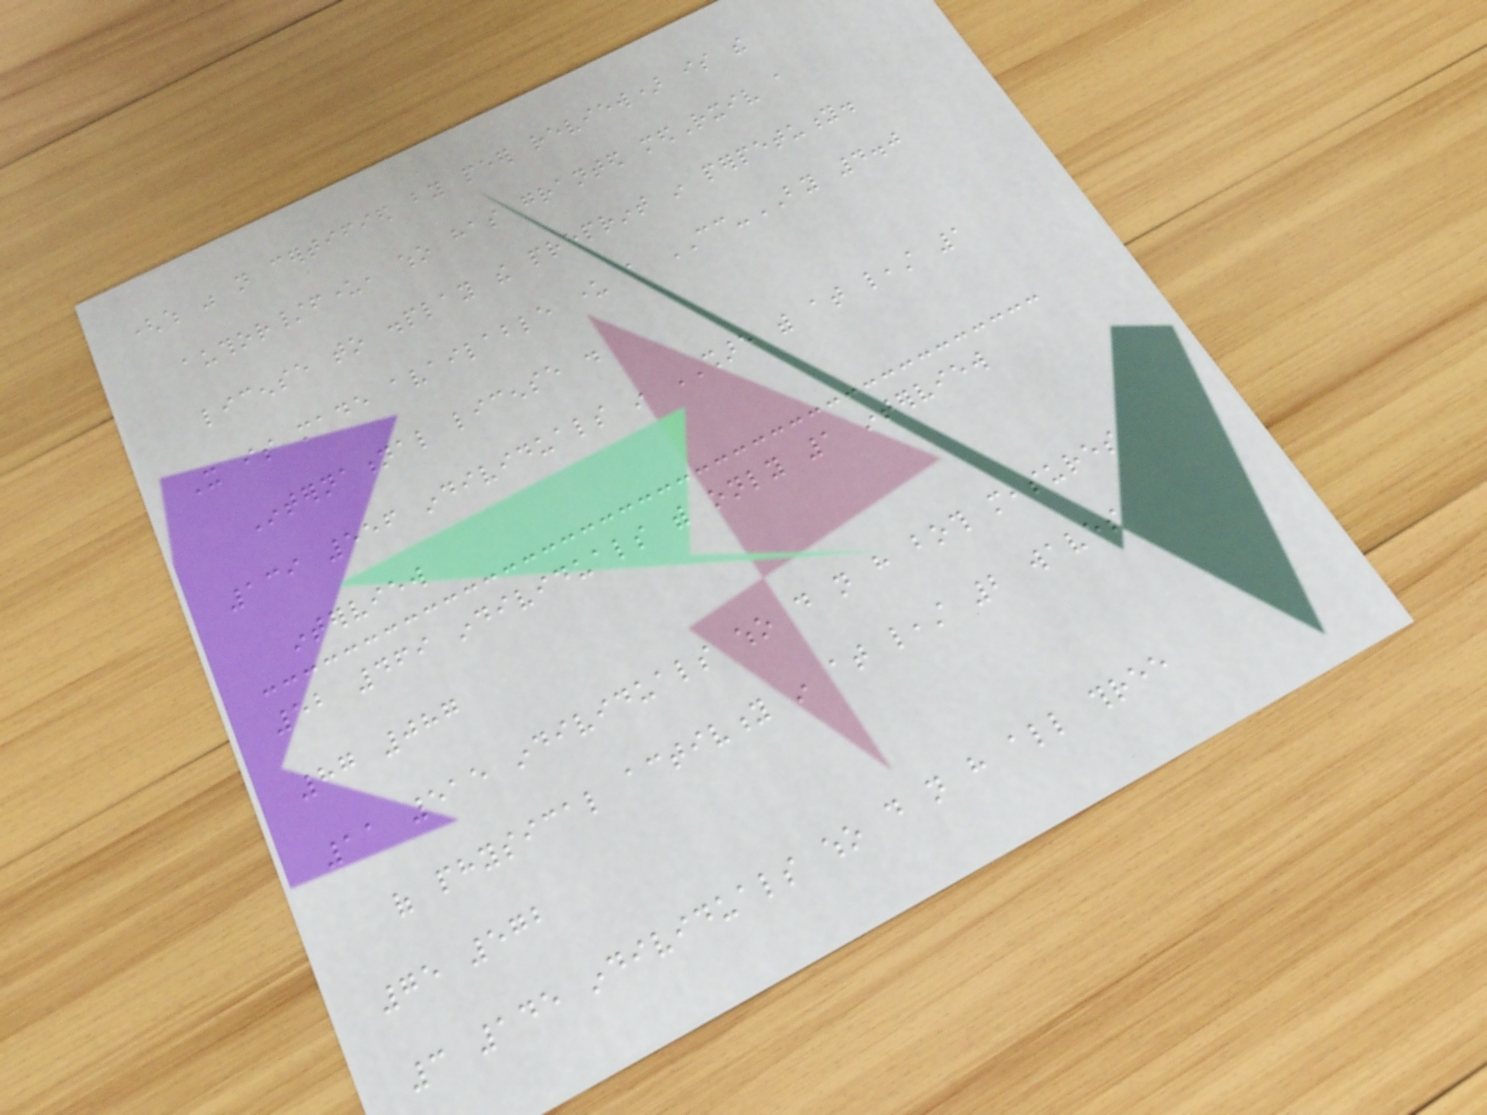(which was not certified by peer review) is the
author/funder, who has granted medRxiv a
license to display the preprint in perpetuity.
It is made available under a CC-BY 4.0
International license .
139 556 individuals in SHARE with at least 1
interview
52 469 individuals with only 1 interview
87 087
11 515 individuals who do not have both measures
of physical activity in at least 2 waves
75 572
3 145 individuals who do not have all three
